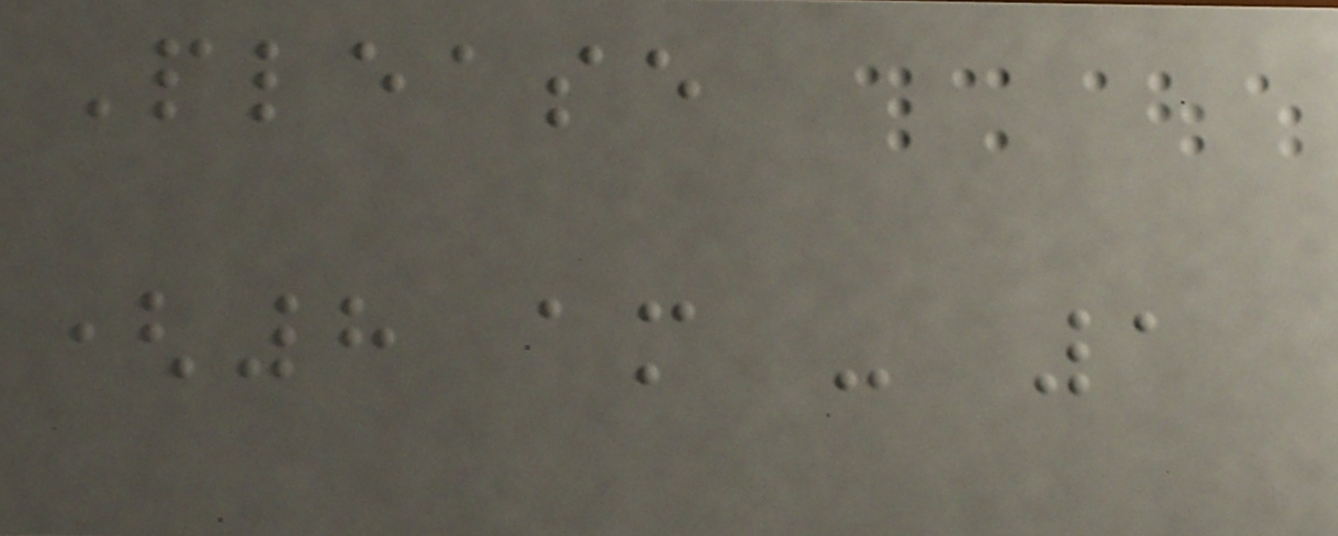Please
(8 am - 1
